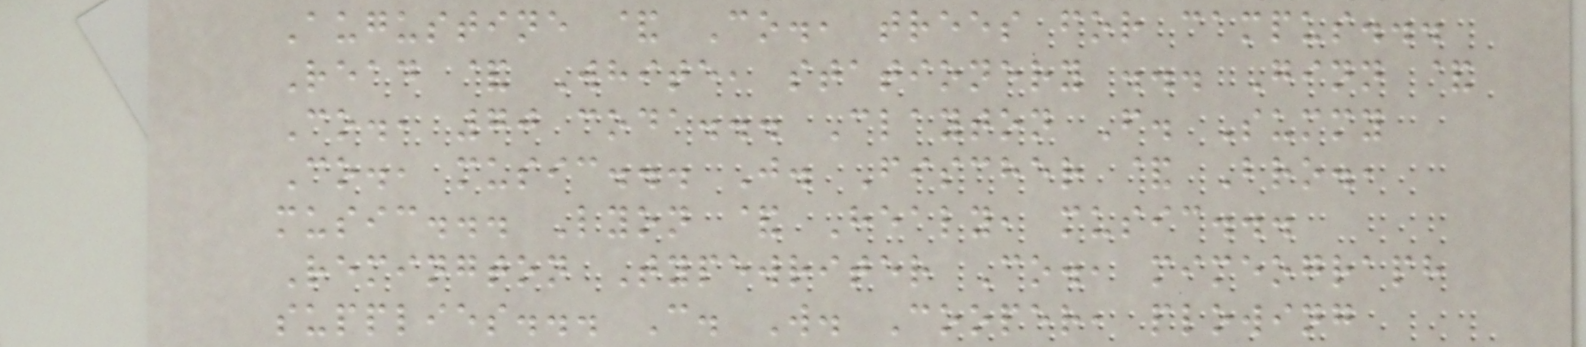Augustine & Co., trees for campus...
Read & White, stationery ... Ginn &
Co., 70 coda... Clayton F. Summy
Co., music... J. Fischer & Bro.,
music... Lyon & Healy, music...
Remington Typewriter Co., mimeograph
supplies... C. W. Cooper, plowing
